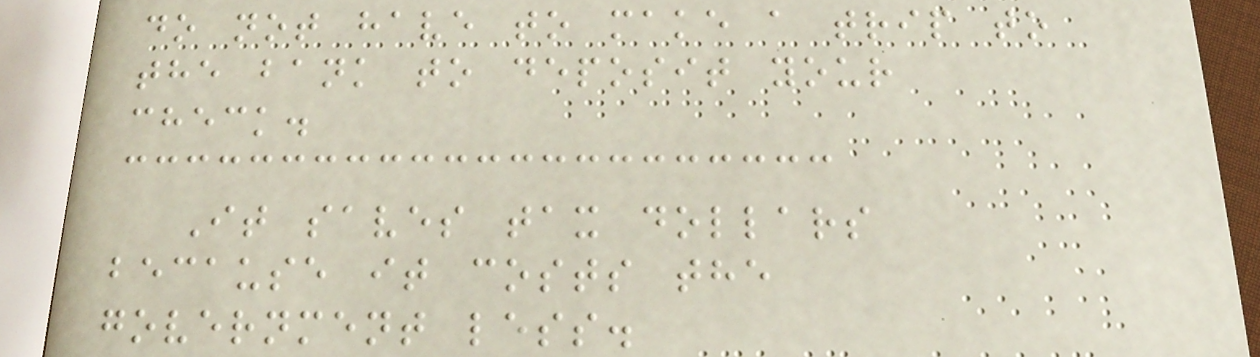do not have to make a trip to
the bank to deposit your
check.
It saves tax dollars
because it costs the
government less.
